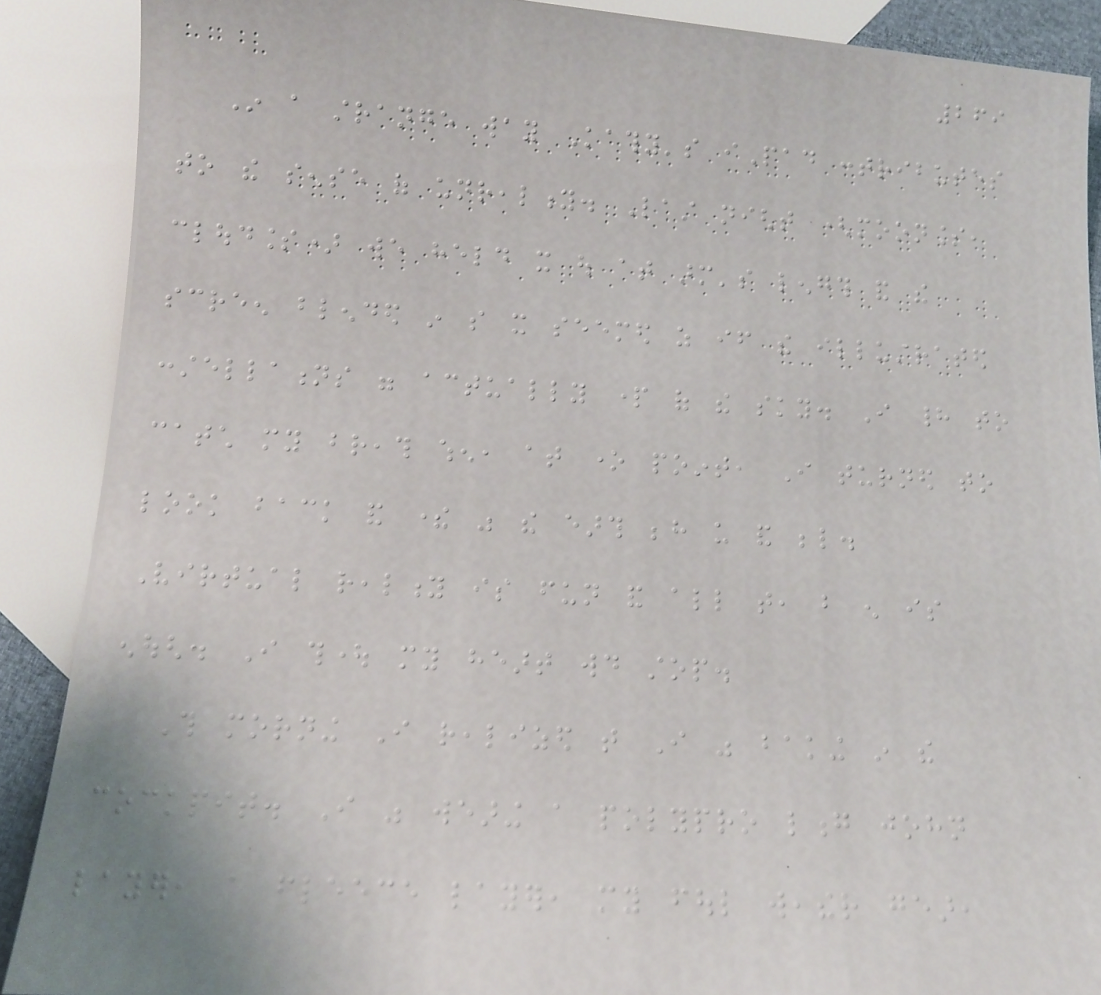269
In a strange way Kathy's iPad contributes
to the sense of unreality. Last night (moonless,
cloudless) we held it out at arm's length and the
screen blended in so it seemed as if the illustrated
constellations were actually part of the sky. I had to
catch my breath when, at one point, I turned to
look back and there was the earth behind us and below.
Virtual reality is fun and all that, but enough is
enough. I thought my heart would stop.
This morning I realized that I was baking in the
cockpit. I was wearing a polypro long john
layer, a fleece layer, my foul weather gear,
